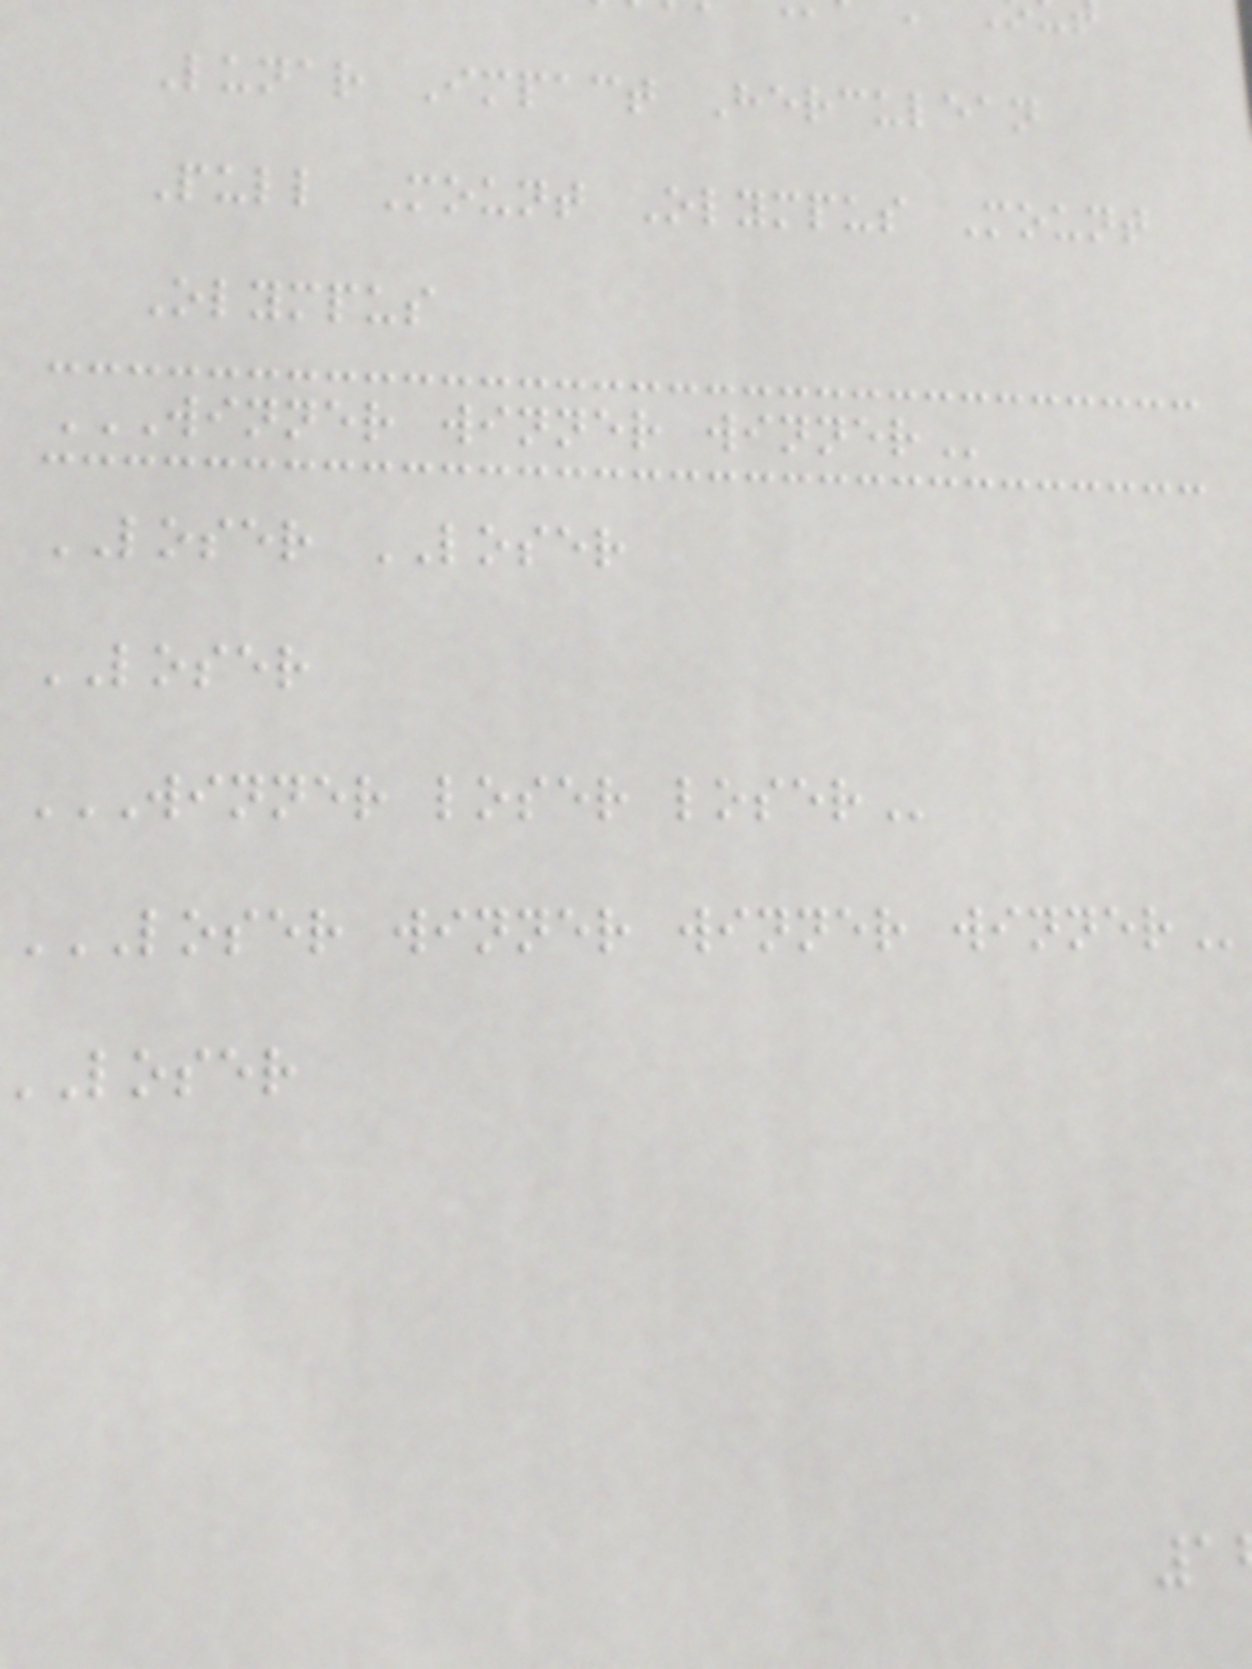Lunar Impact Herculean
Pull Mount Olympus Mount
Olympus
WINNER WINNER WINNER
LOSER LOSER
LOSER
WINNER LOSER LOSER
LOSER WINNER WINNER WINNER
loser
